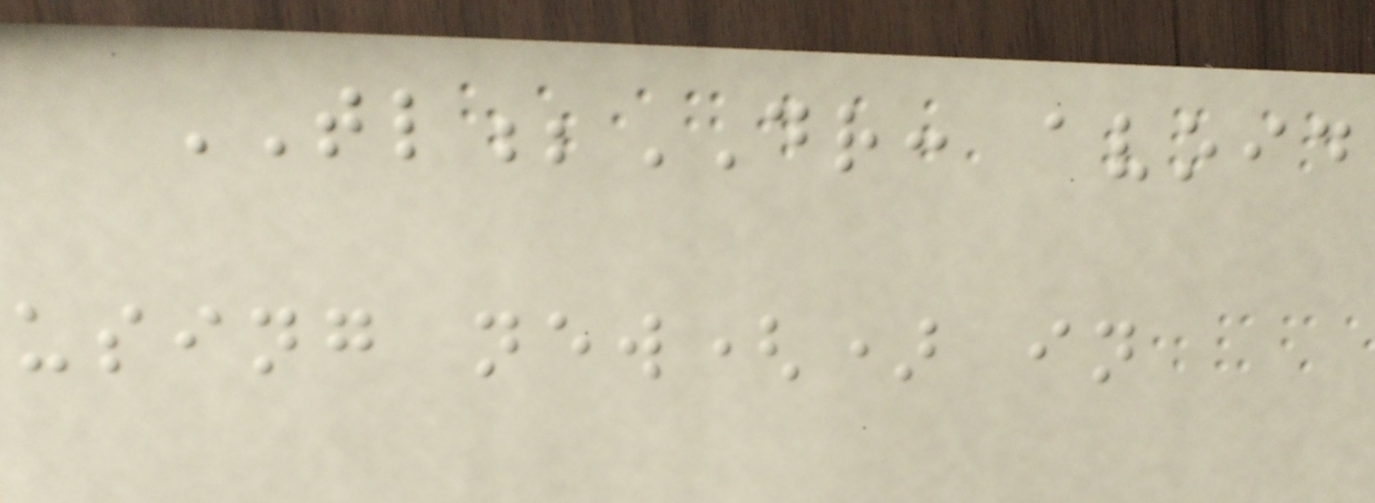TL;DR: avoid
using new() in
